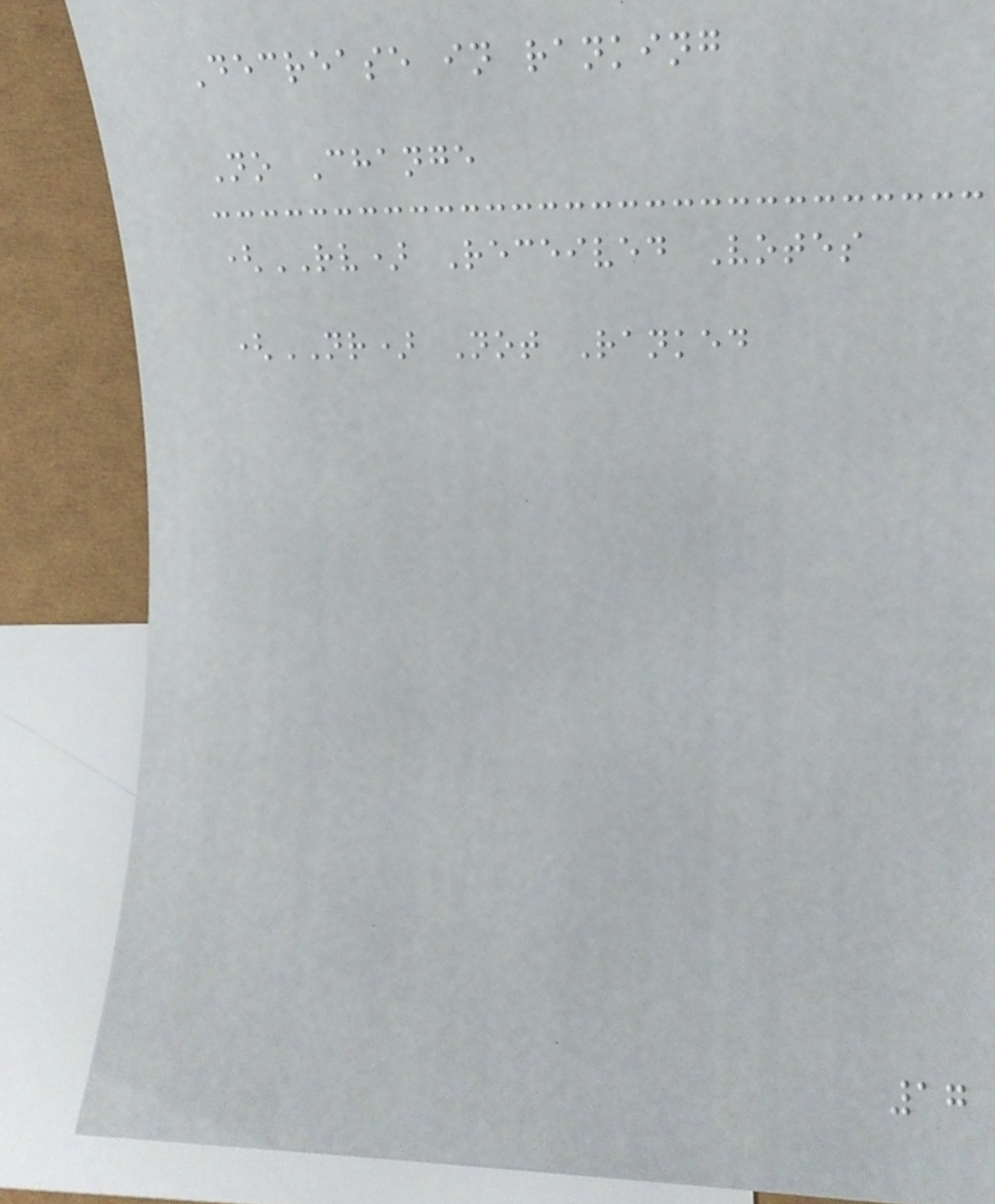Decrease in ranking
No Change
(RV) Received Votes
(NR) Not Ranked
17
